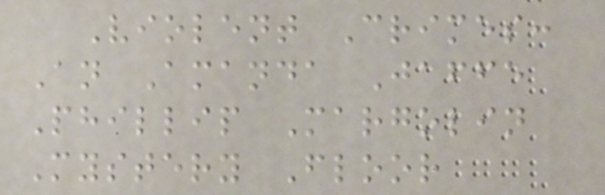Violent Crimes:
An Amanda Jaffe
Phillip Margolin
Mystery Floor
